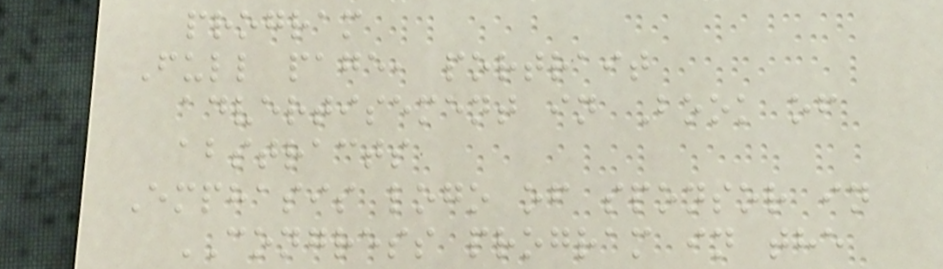program
Full page, portrait
advertisement in Book of
abstracts
Emphasis logo of sponsor in
CONGRESS program in the
